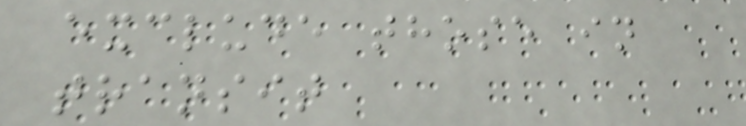exclude those in
transit
